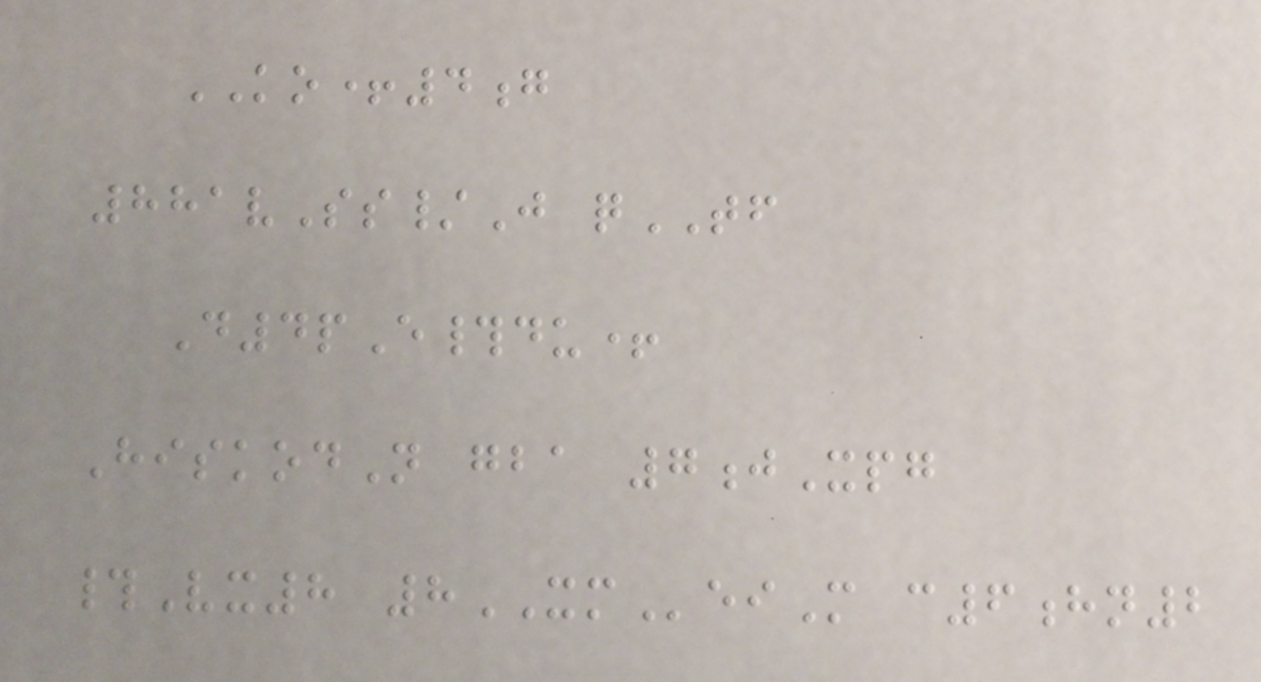KO+4g
881vSs/J qTF
D4pE#du+
HiskodN gba 7jXpg
#Vx8 8XMeiM c6hn2
